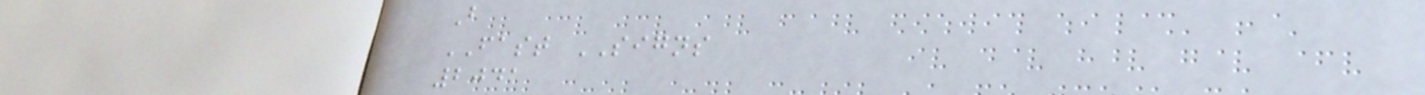B
FAST SIGNS
2041
